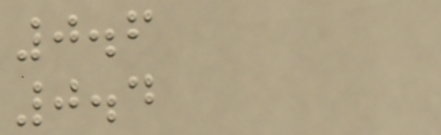0.6
0.4
